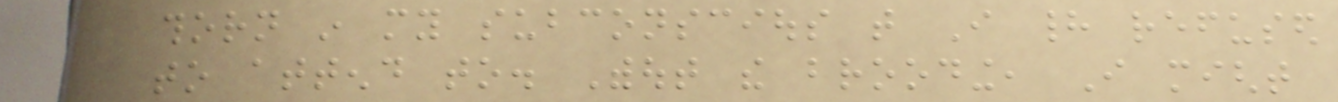thorn in my subconscious that I had refused
to attend to. Without the brooding, I might
